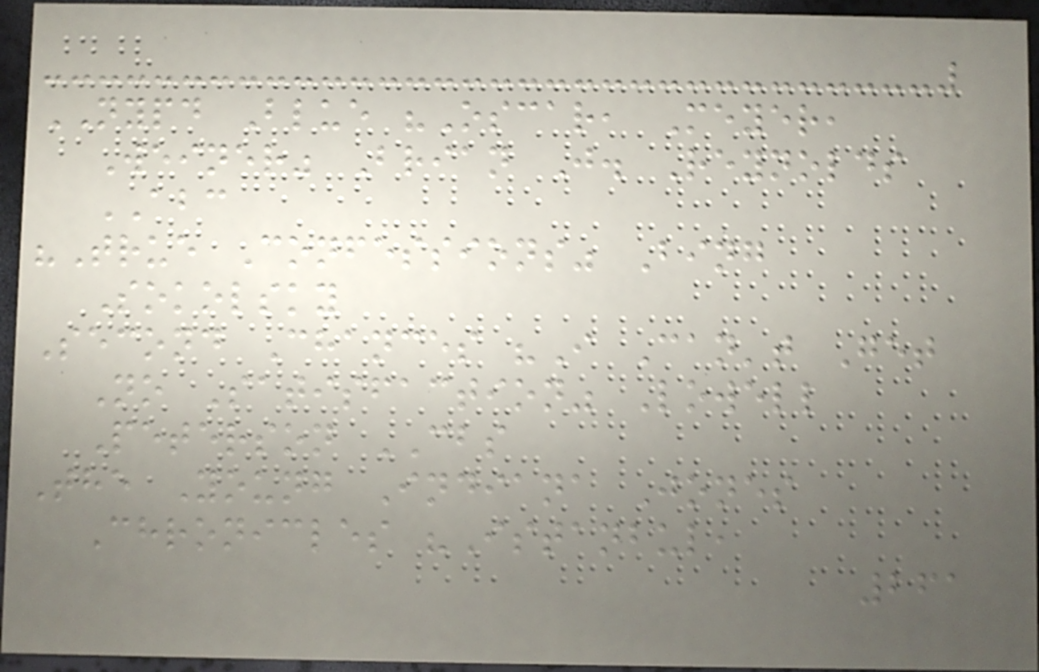NYPD Blue "Oscar, Meyer,
Weiner" Brian J. Reynolds
ABC
"True Confessions" Bing
Sokolsky
Second Chances "I Can't Get
No Satisfaction" Lowell
Peterson CBS
The Young Indiana Jones
Chronicles "Istanbul,
261
